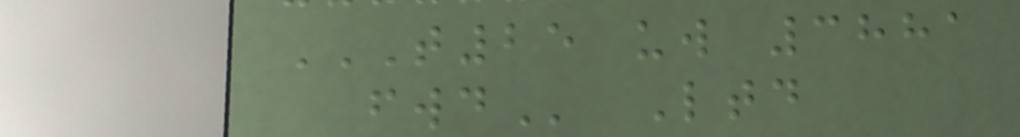T25 UW 3881
FWD Ltd
